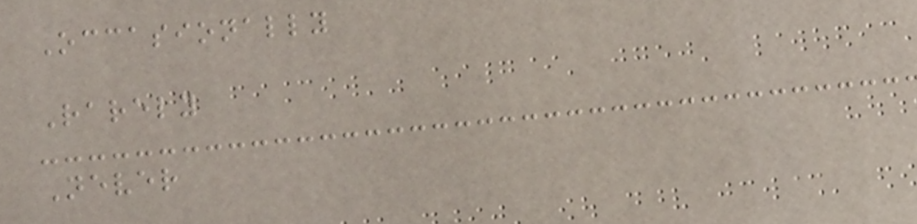Occasionally
Rarely
Never
